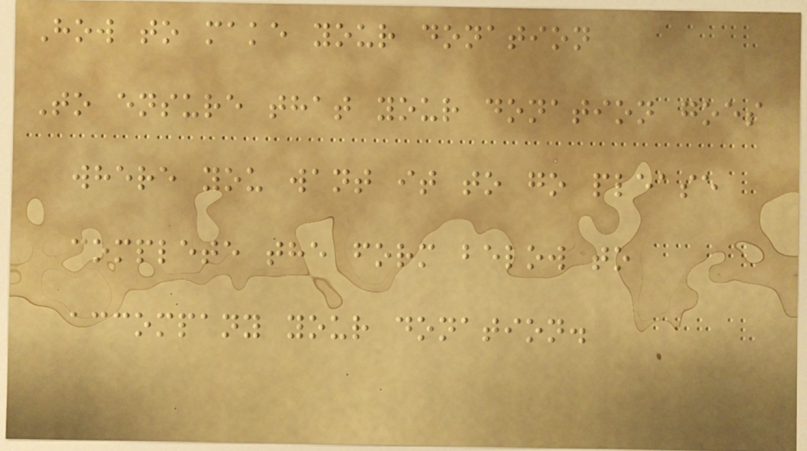How to make your donation
To ensure that your donation goes
where you want it to go please
complete the form below to
accompany your donation.
